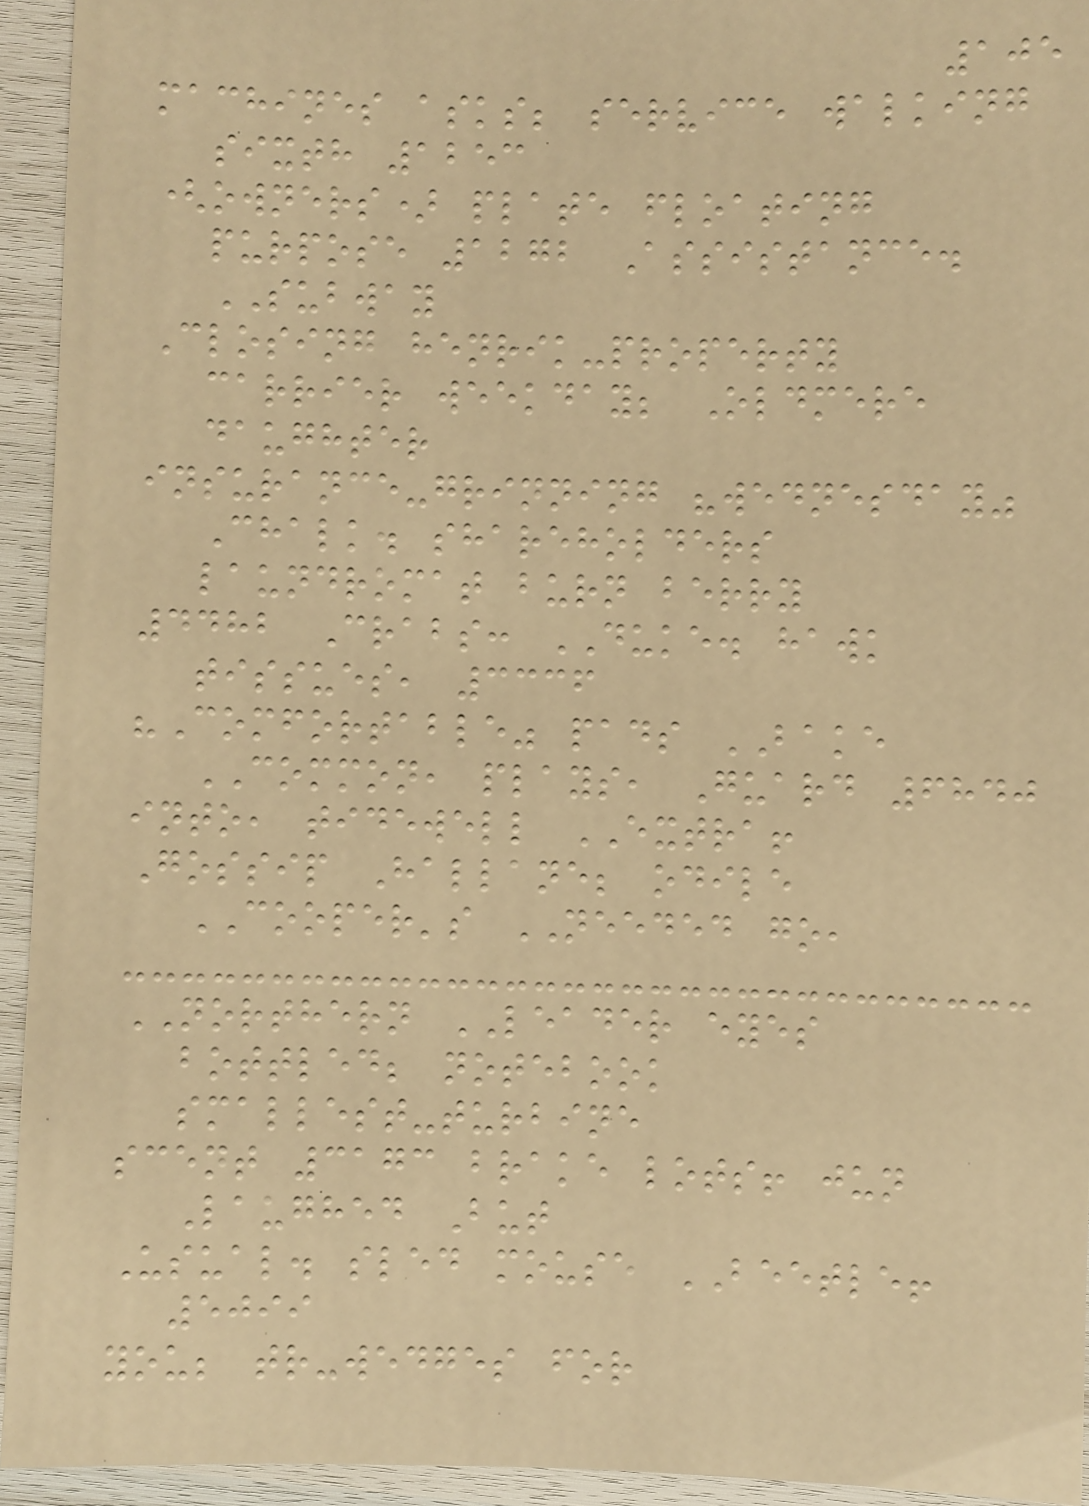105
machines asks; service walking
sixth 1253
(owners) plate floating
purpose 1272 Assistance.
SUBWAY
Closing henrik-property
carrier weekday; Oldmere
daughter
insurance-grinning "wednesday"
Chalk. shareholders
laundromat burn berry
4482 Crabs: DUKE. hawk
tissues, 3336
"Comfortable" pads BAKE
COMMON, plays, Guard 6840
into, tidewell EXTRA!
Gossip Hallane; odile
COOPER's NEEDED go,
NORTHERN LEADER eyes
bottled; notebook
smallest-turbine
scent 3173 brake lots! jun
Laughed But
Usual. sled mouse BEETLE!
5099
you; tr-wedges for
